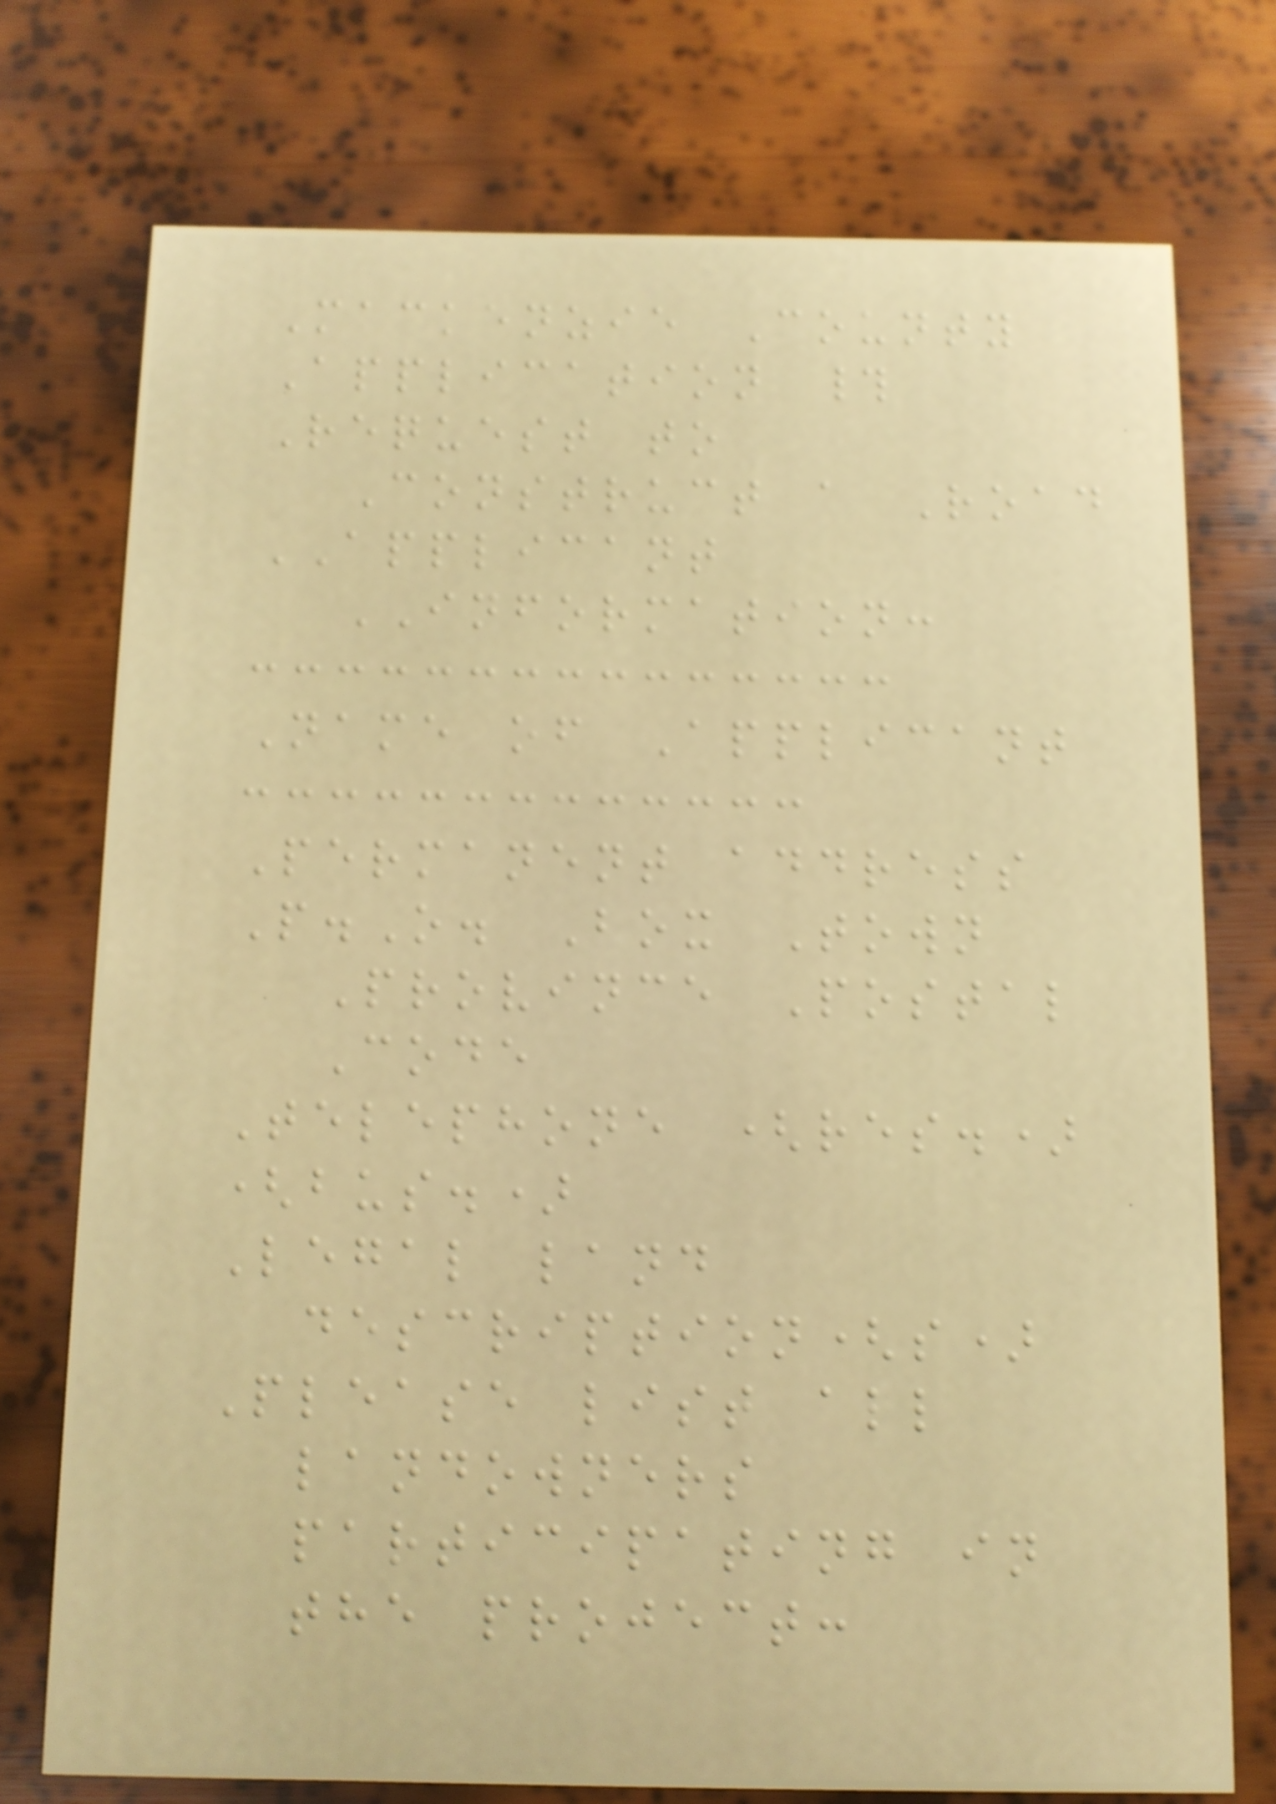Mackenzie County
Application #
Request to
Construct a Road
APPLICANT
INFORMATION:
Name of Applicant
Permanent address
P.O. Box Town
Province Postal
Code
Telephone (res.)
(bus.)
Legal land
description(s)
Please list all
landowners
participating in
the project:
